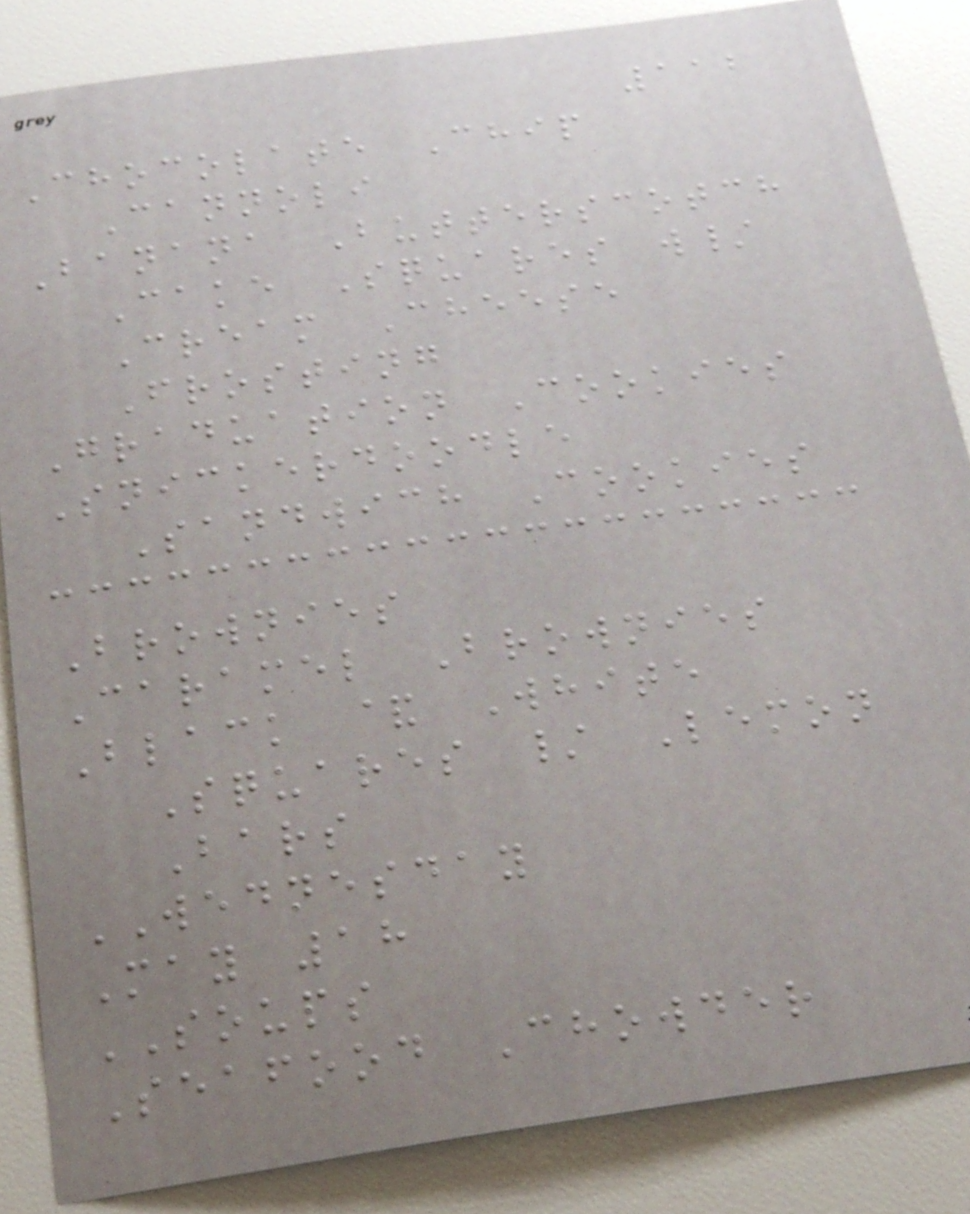112
Chocolate Chip
Cannoli
Banana Butterscotch
Cake Squares w/
Cream Cheese
Frosting
Graduation Cookies
Snickerdoodle
Sandwich Cookies
Brownies
Caramel Brownies
Black & White
Squares / Lemon
Bars
WEDNESDAY
May 18
SOUPS
Seafood Chowder
